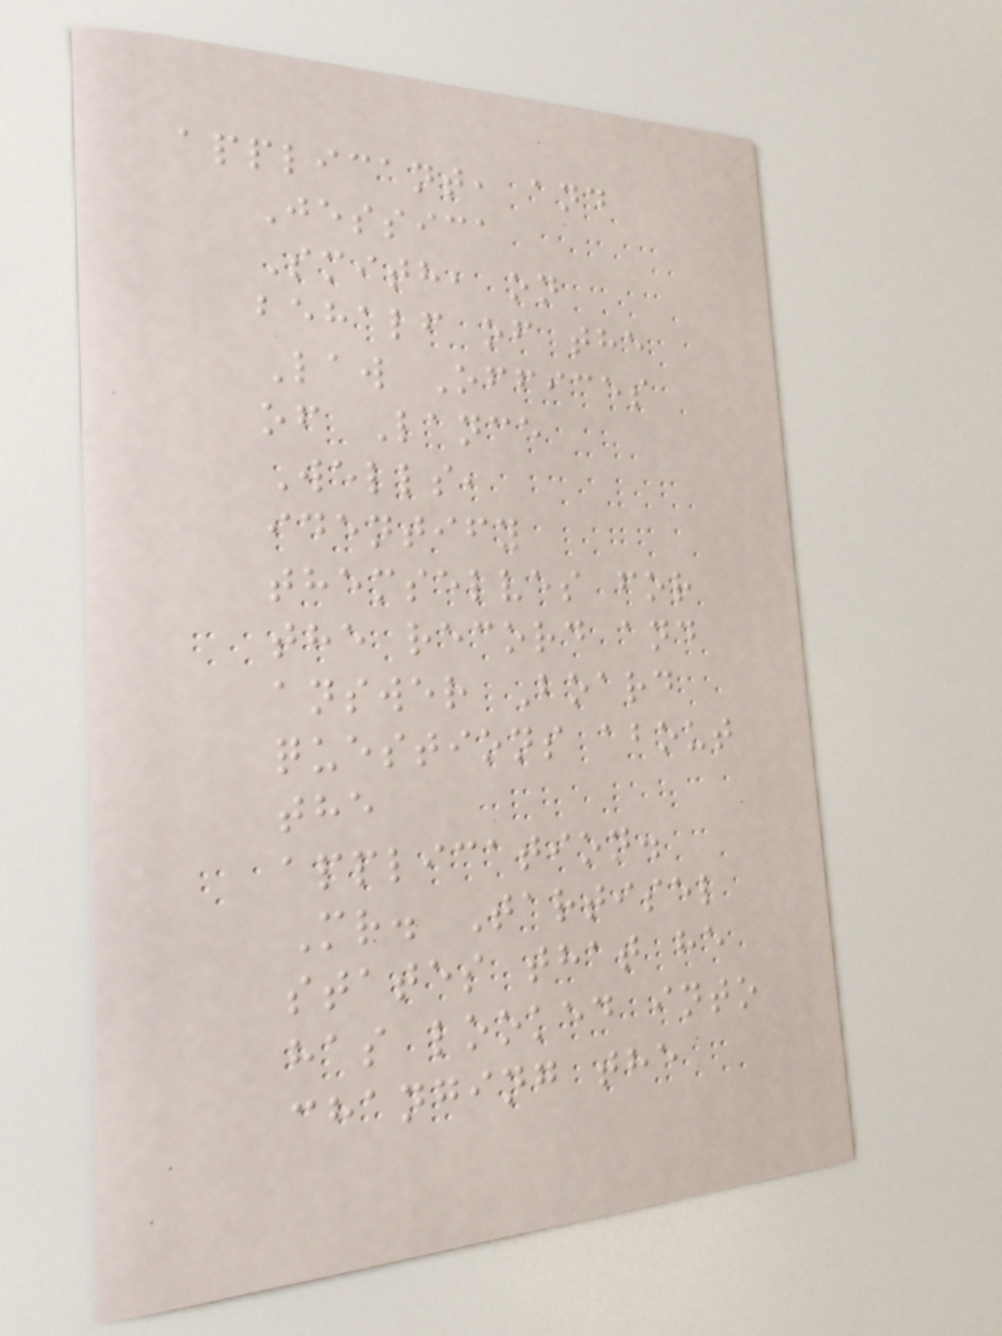applicant, and
Jessica
Smith, on
behalf of the
Law Offices
of Lance
Wells,
identify
themselves for
the record and
answer Board
questions about
the
application.
Mr. Tartisel
states that he
has looked into
changing the
